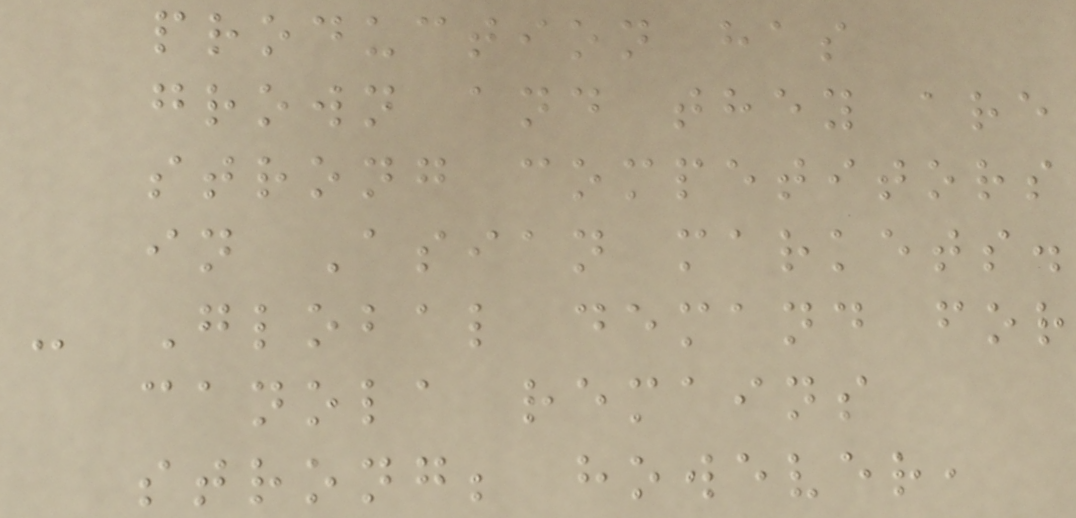production has
grown and they are
strong competitors
in Asian markets.
- Global demand for
canola remains
strong; however,
